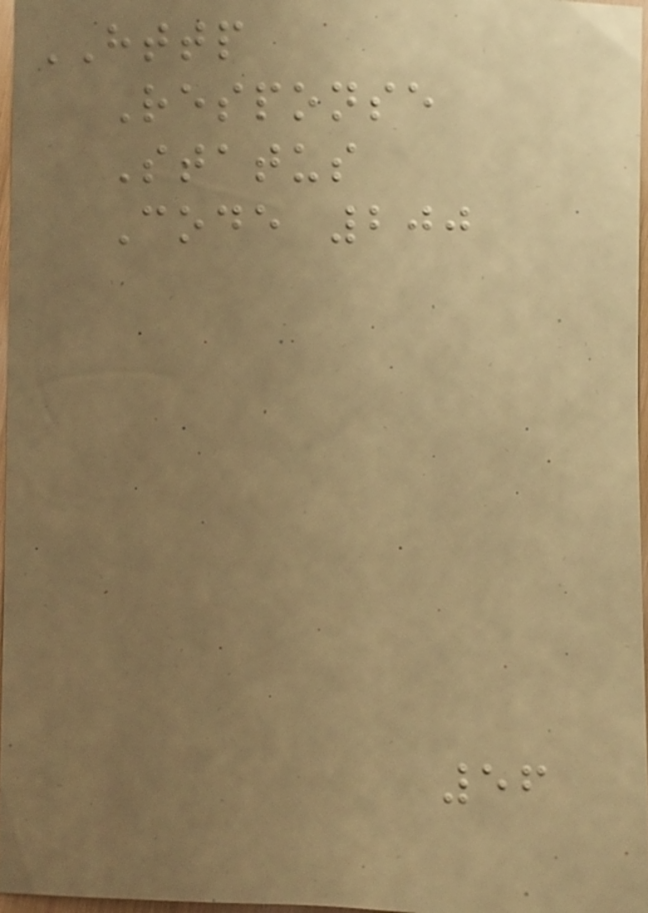HTTP
Response
Status
Code 200
56
